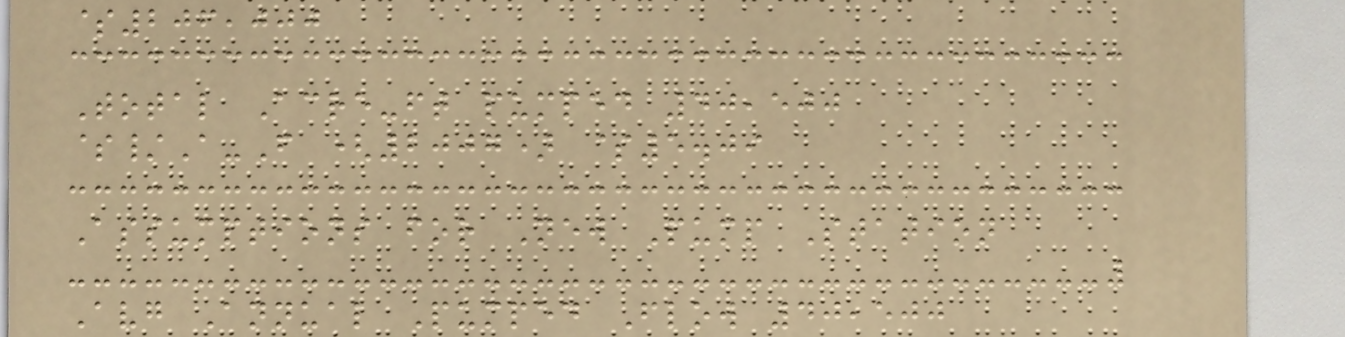$206,000
Total Acre-ft pumped 40,500
$/A-F (2007) $5.09
Assumptions for New Pump Station
Avg Annual Pumped Flow 40,500
